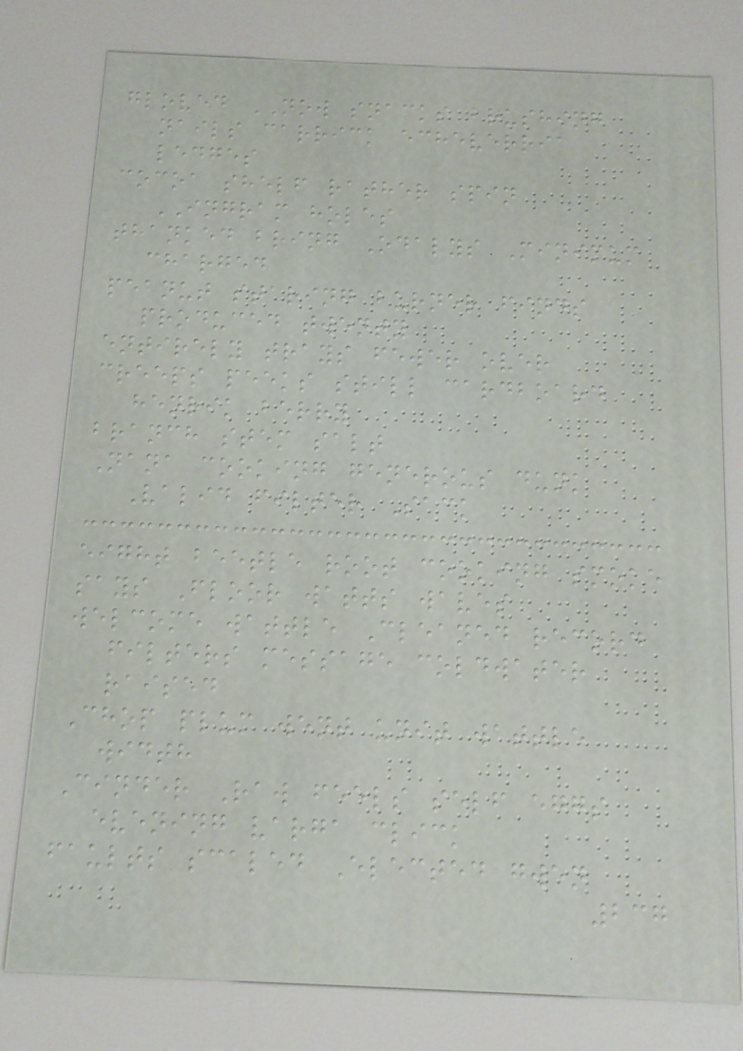gloved NOW snacks brushing
nails carrick echeverria
ledges
cocoa shelf rather spin
INGRAM holes
thanked bring Odalys Minimum
charged
peanut staring burner finds
produced twenty
entirely trays fewer over
creeps peeks still cardboard
henrik berry
branch stem salt
Nana cooking generous dunk
Valid filter Sack
eight beetle root cooking smoke
says Floor watts waves
welcome wattle Cleaned record
filters message coldwater
raised
Chop plum went unit wattle
width
Cinder Raw feels self eggs
evening varga click
faults scaled Elected gwen
237
